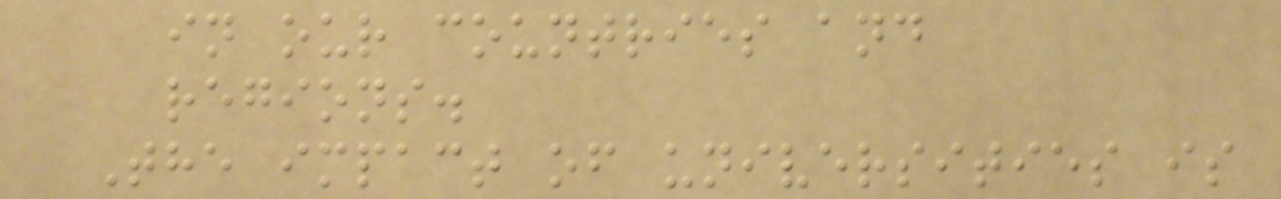in our countries and
regions.
The impact of universities is
